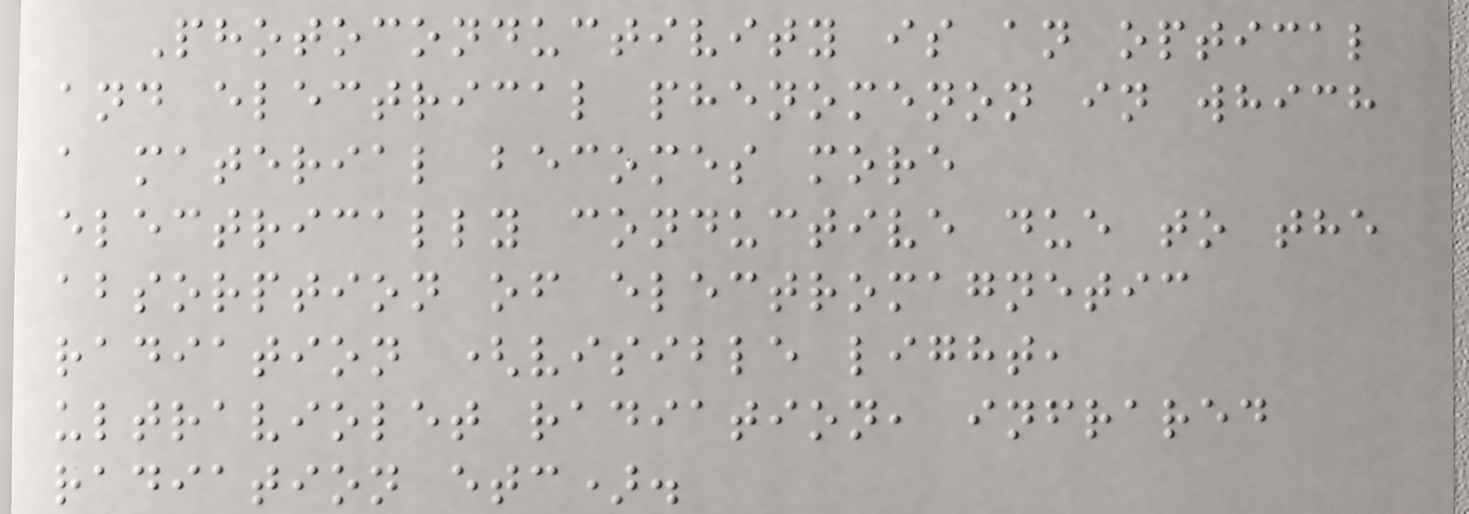Photoconductivity is an optical
and electrical phenomenon in which
a material becomes more
electrically conductive due to the
absorption of electromagnetic
radiation (visible light,
ultraviolet radiation, infrared
radiation etc).
